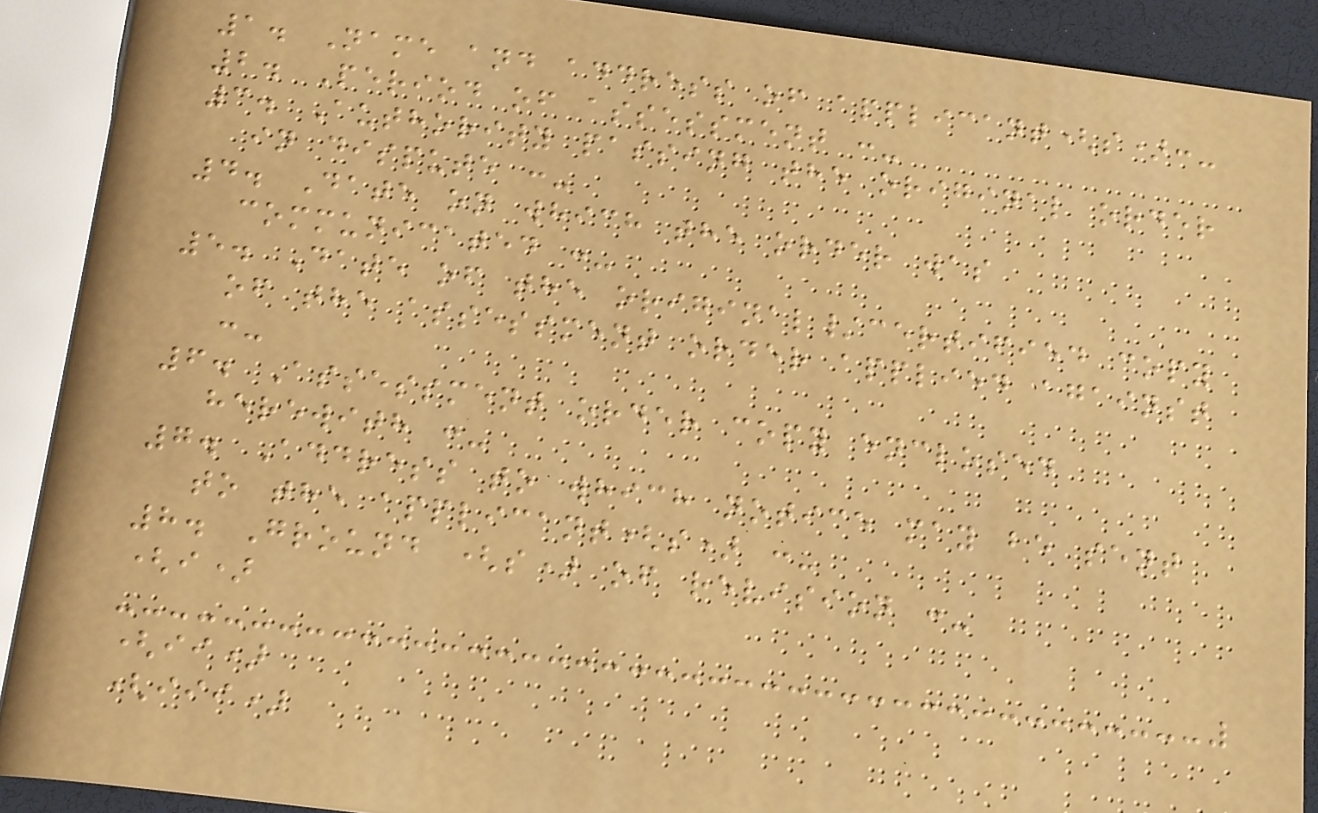1. Name and address of applicant(s):-
2. Period of assessment :-
3. Authority passing the original order
in dispute :-
4. Date on which the order was
communicated :-
5. Date of the original/certified copy
of the assessment order applied against
:-
6. Assessment order copy enclosed
herewith :-
7. Address to which notice may be sent
to the applicant(s) :-
8. Ground (s) of revision :-
(i)
(ii)
(iii)
